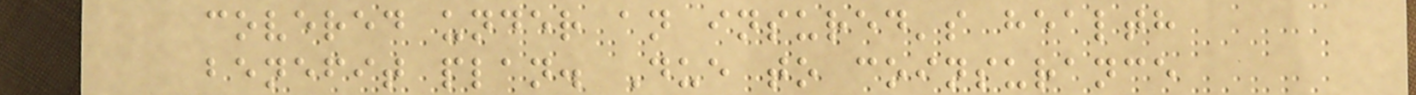covered under an insured's health
benefit plan. Due to coinsurance
